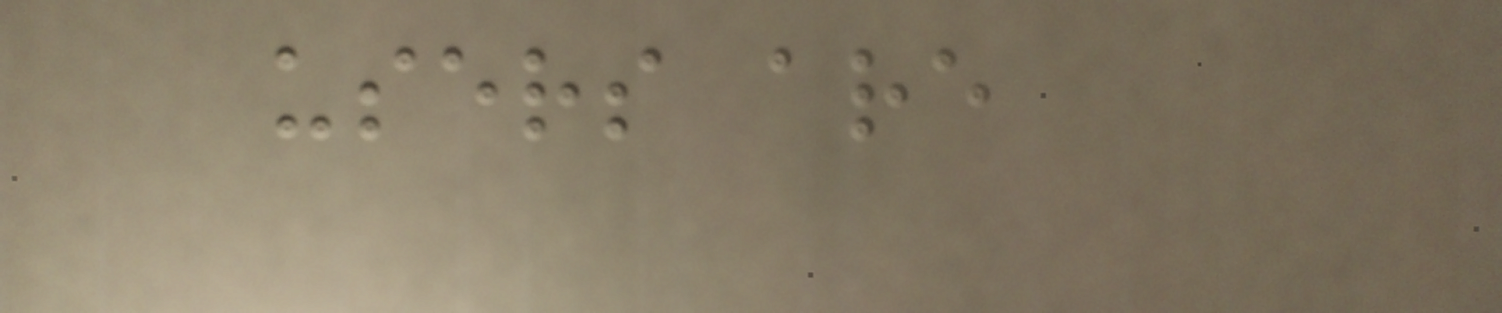users are
